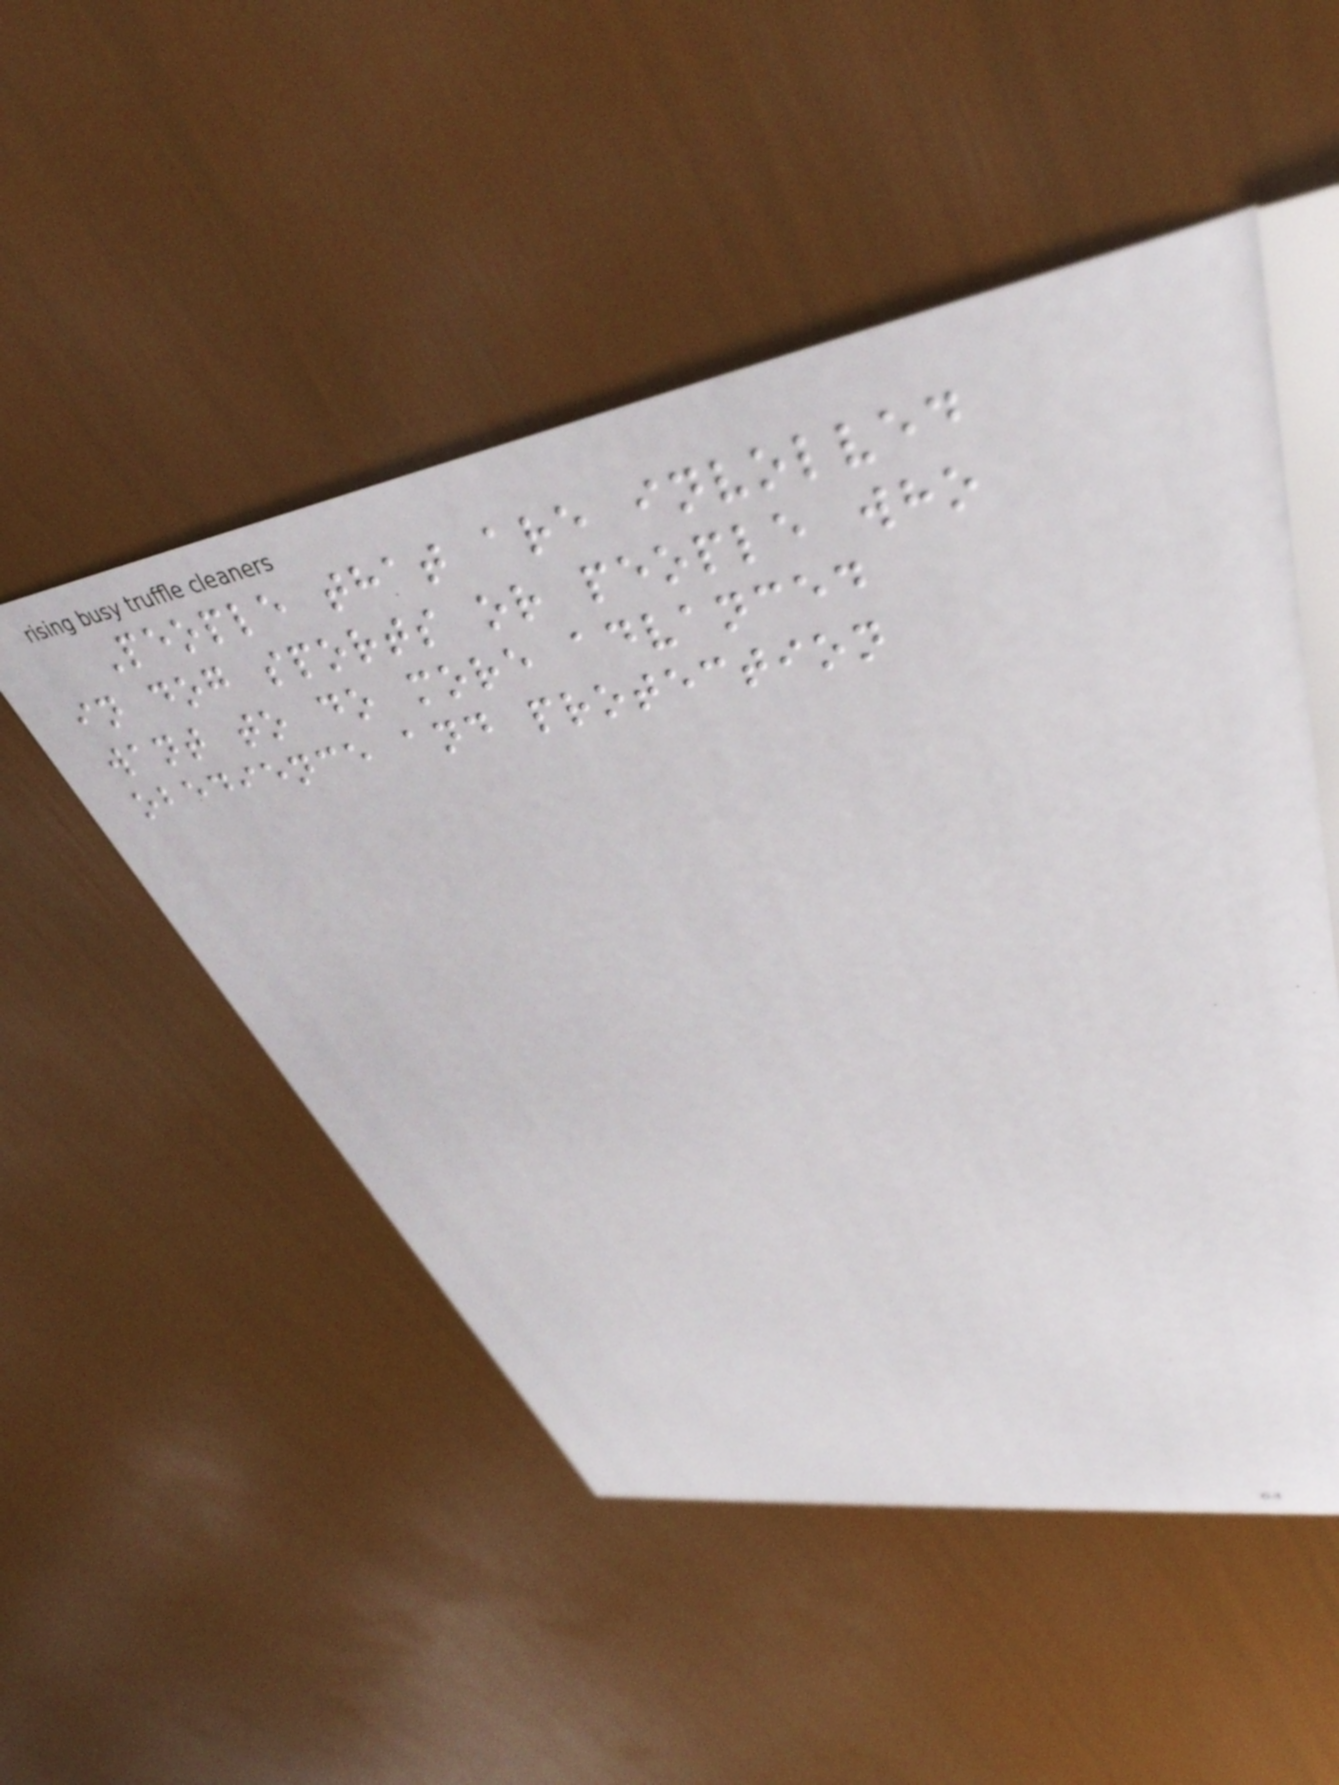People that are involved
in dog sports or people who
want to do more advanced
obedience and protection
